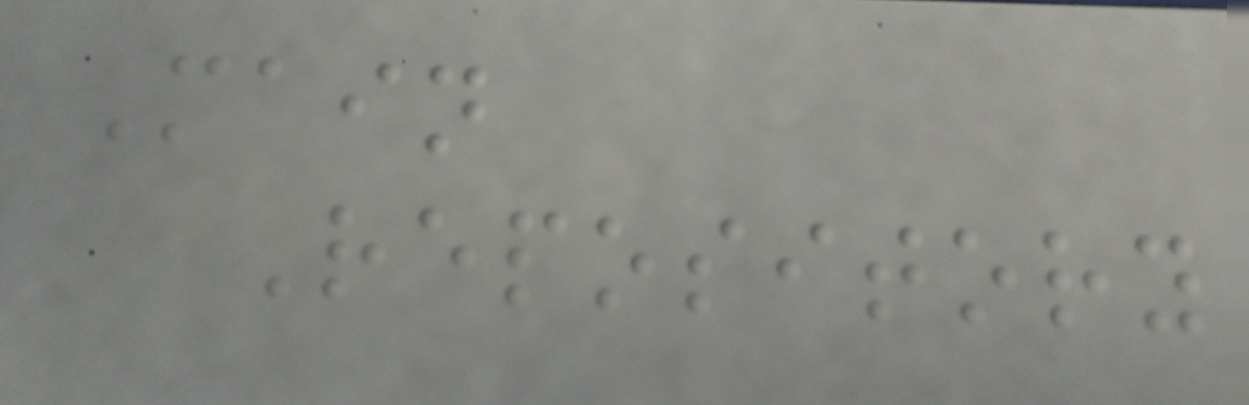Main
Repository
